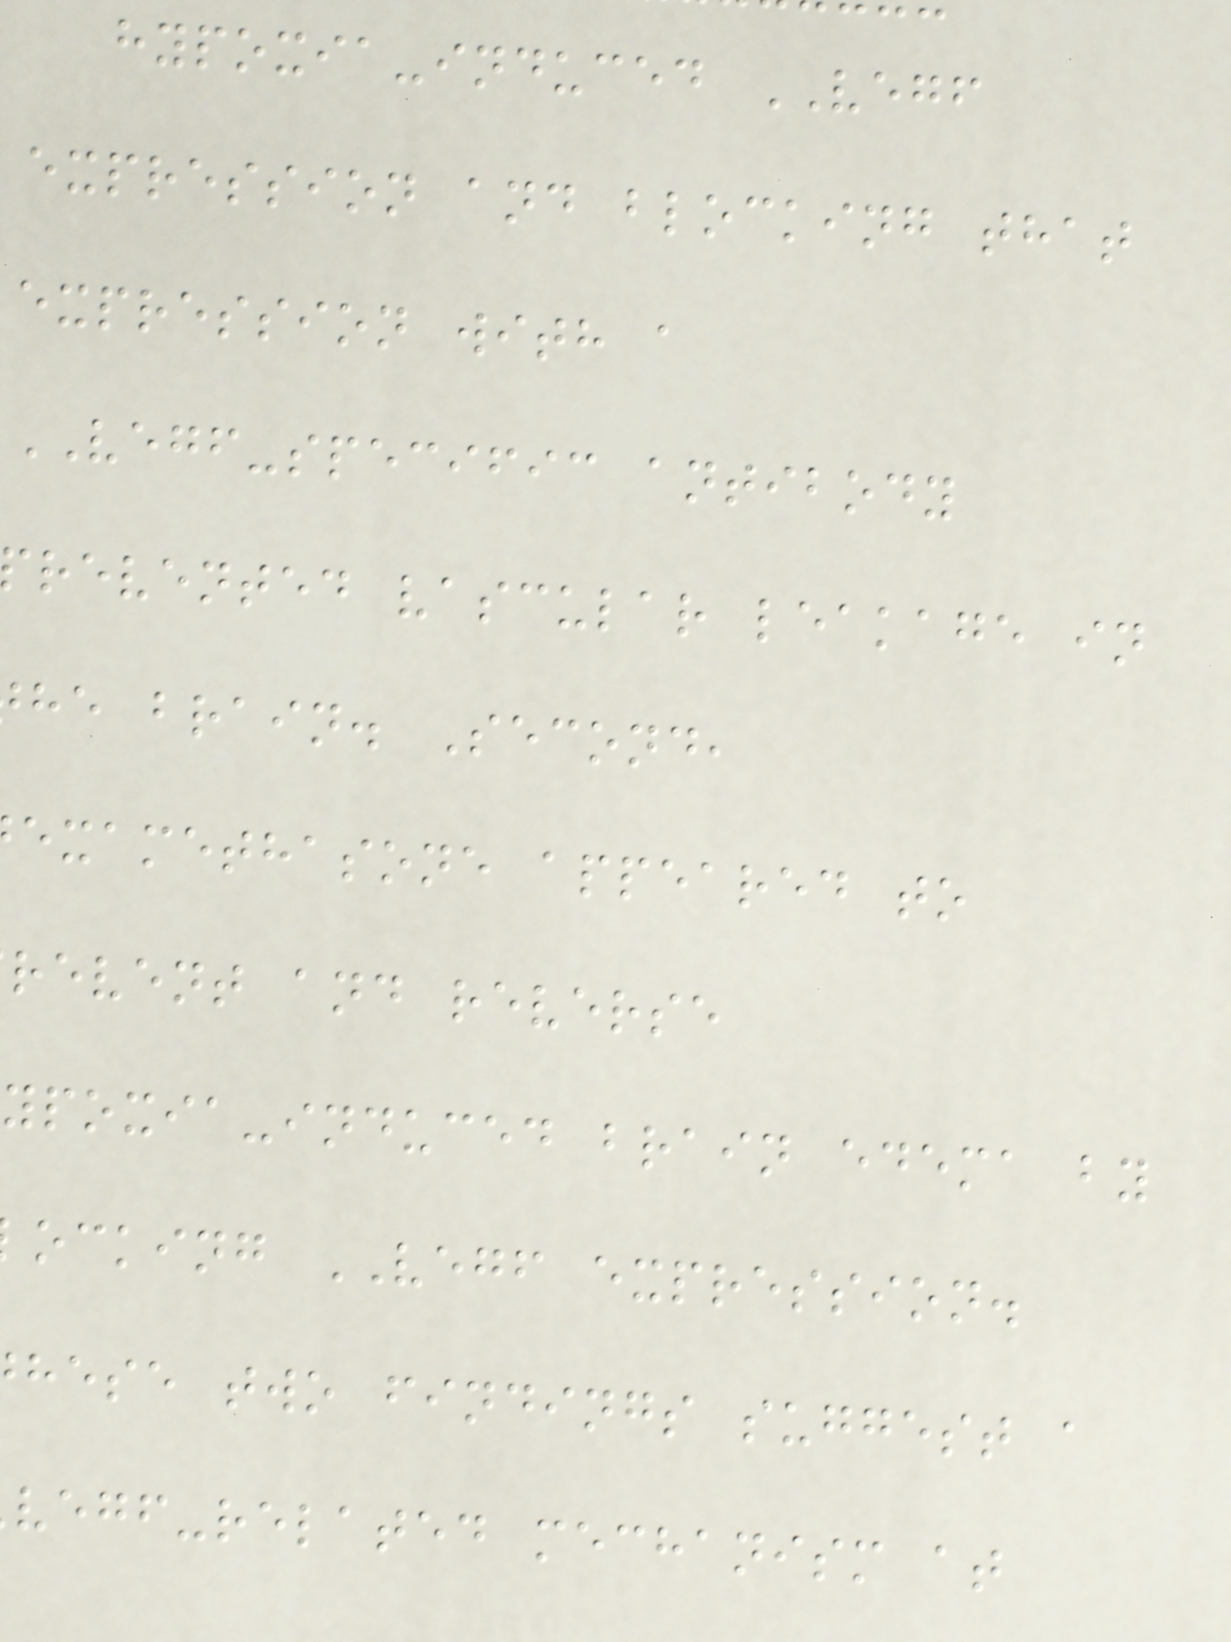hypoxia-induced VEGF
expression and blocking that
expression with a
VEGF-specific antibody
revented vascular leakage in
he brain. Second,
examethasone appeared to
revent and reverse
ypoxia-induced brain edema by
ocking VEGF expression.
hese two findings suggest a
vegf-related mechanism at
